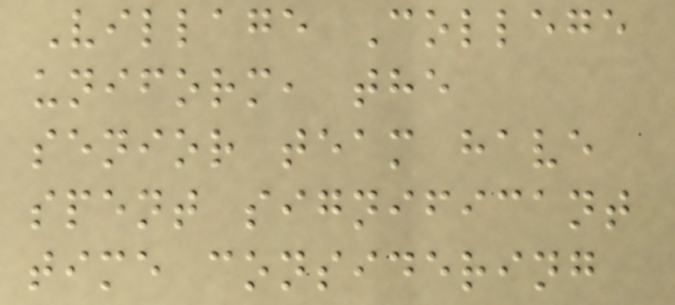Village College
uniform, the
senior team have
spent significant
time considering
